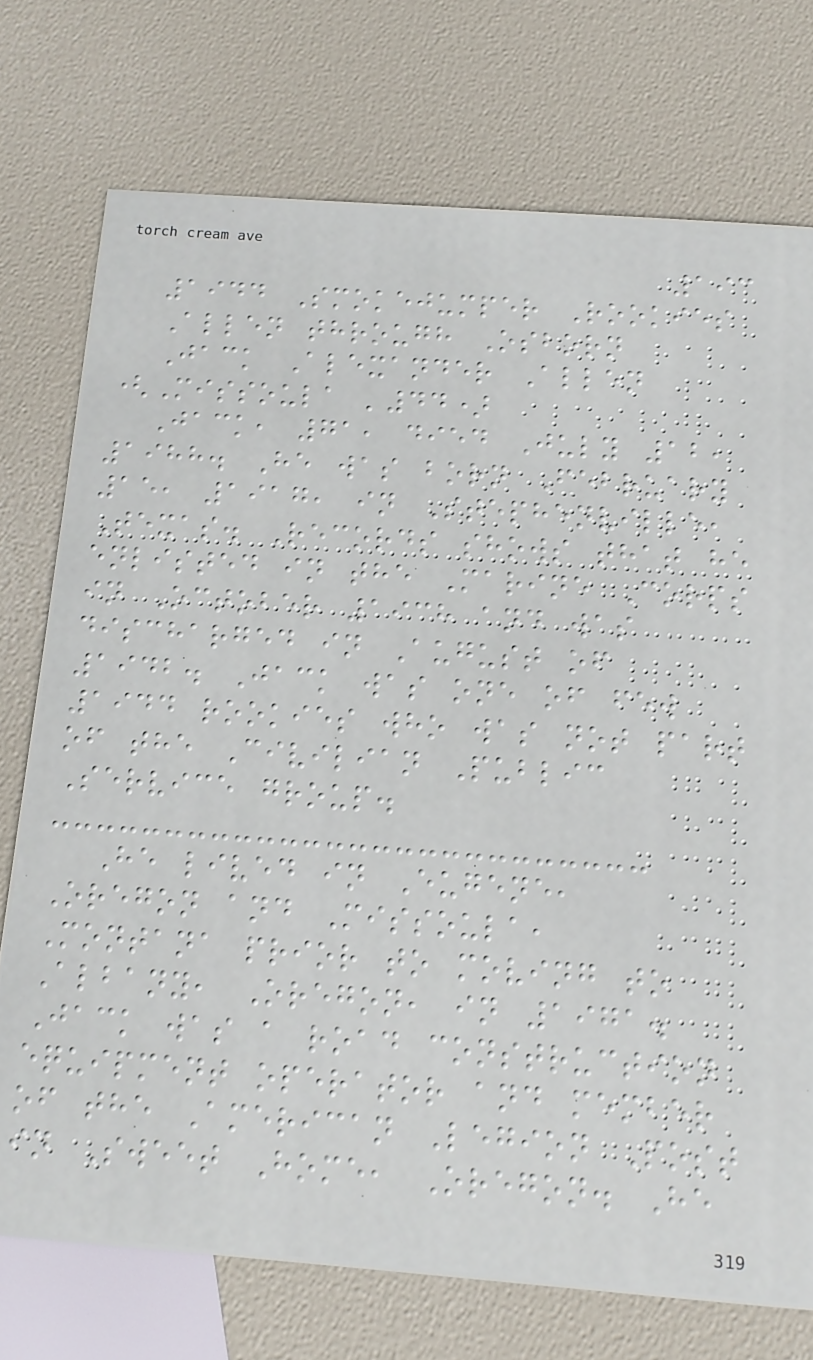193
1944 Smokejumper Rookies
Allen through Osborn
Jack Alexander Allen
(Missoula '44)
Jack, 71, died July 12,
1988. He was born February
15, 1917, in Stephenville,
Texas. Records shows that he
enlisted in the Marine Corps
in October 1938 and was
discharged in August of
1942. Jack was one of few
1944 rookies who was not part
of the Civilian Public
Service group.
He lived in Eugene,
Oregon and Missoula,
Montana prior to moving to
Albany, Oregon, in 1971.
Jack was a road construction
equipment operator and member
of the American Legion Post
in Sweet Home, Oregon. He
